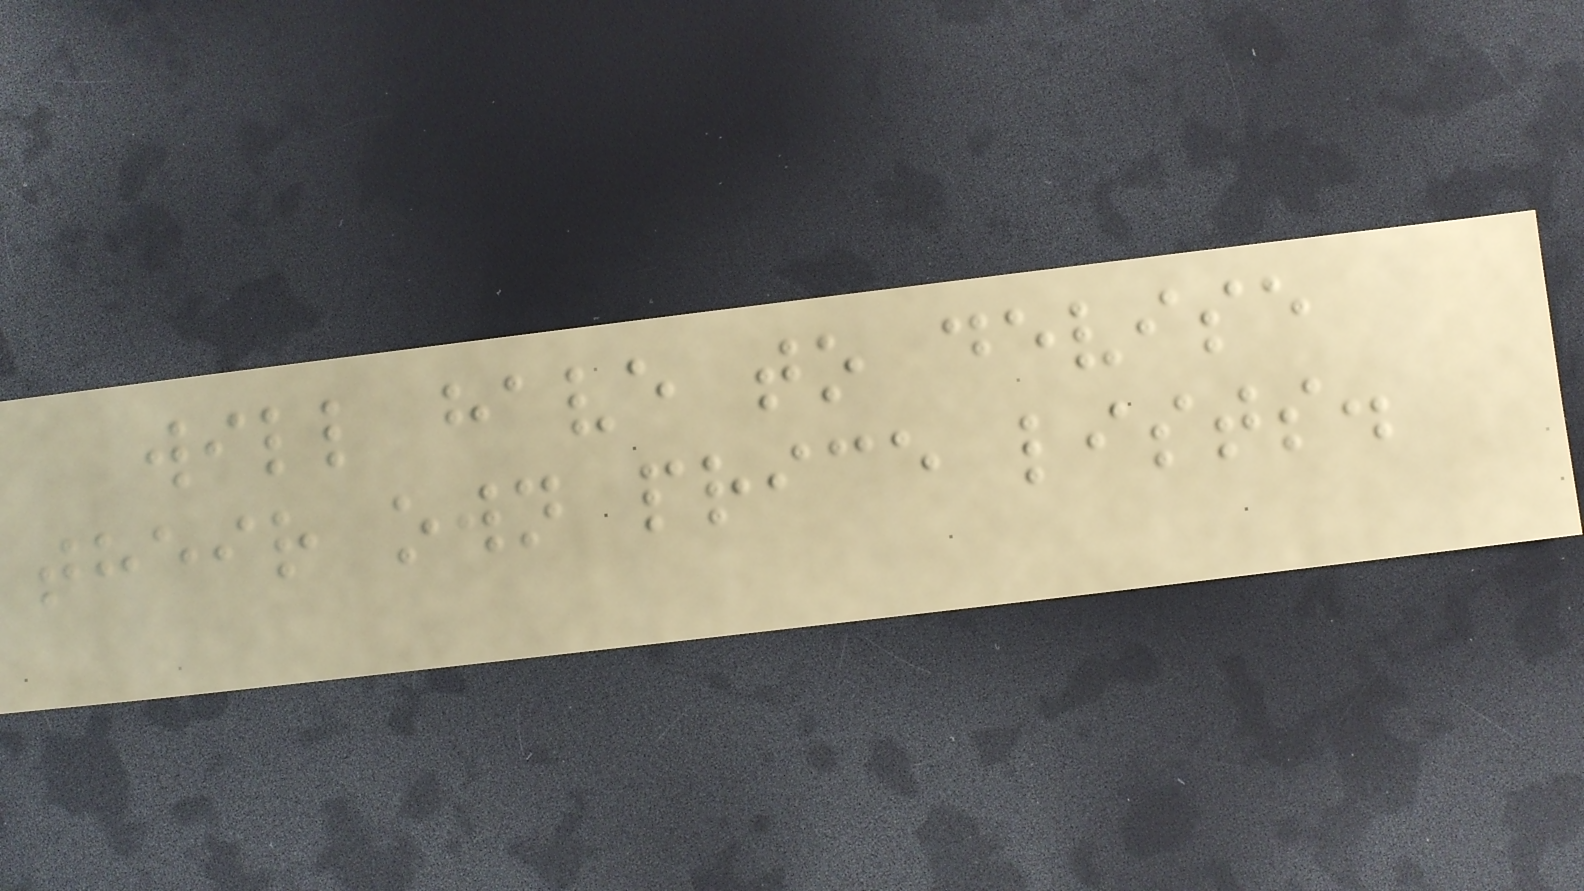will have to devise
their own price lists.
